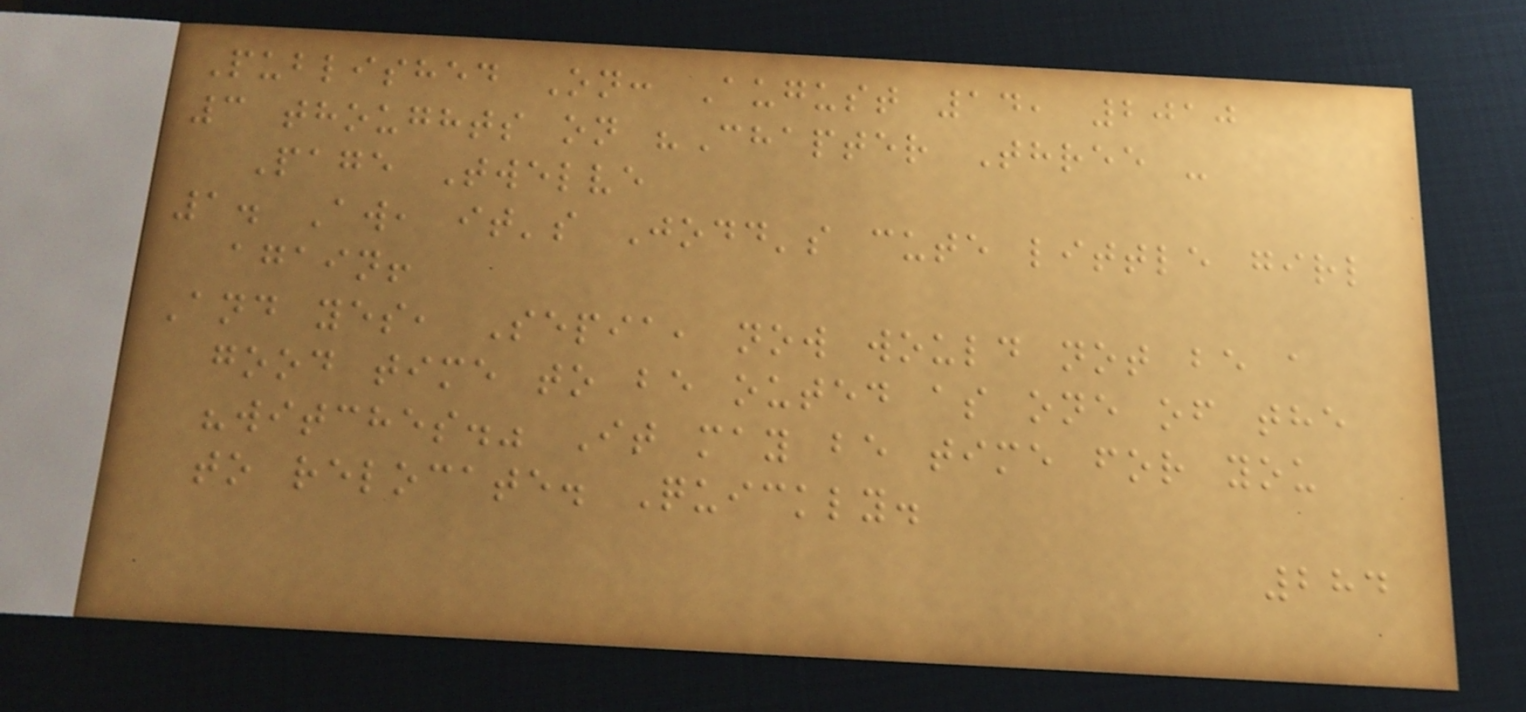Published On: August 14, 2010
3 thoughts on "Chapter Three -
Page Twelve
1. Aw, it's Jodd's cute little girl
again!
And yes, Sepia, now would not be a
good time to be outed as one of the
"witches." It may be time for you
to relocate. Quickly.
284
